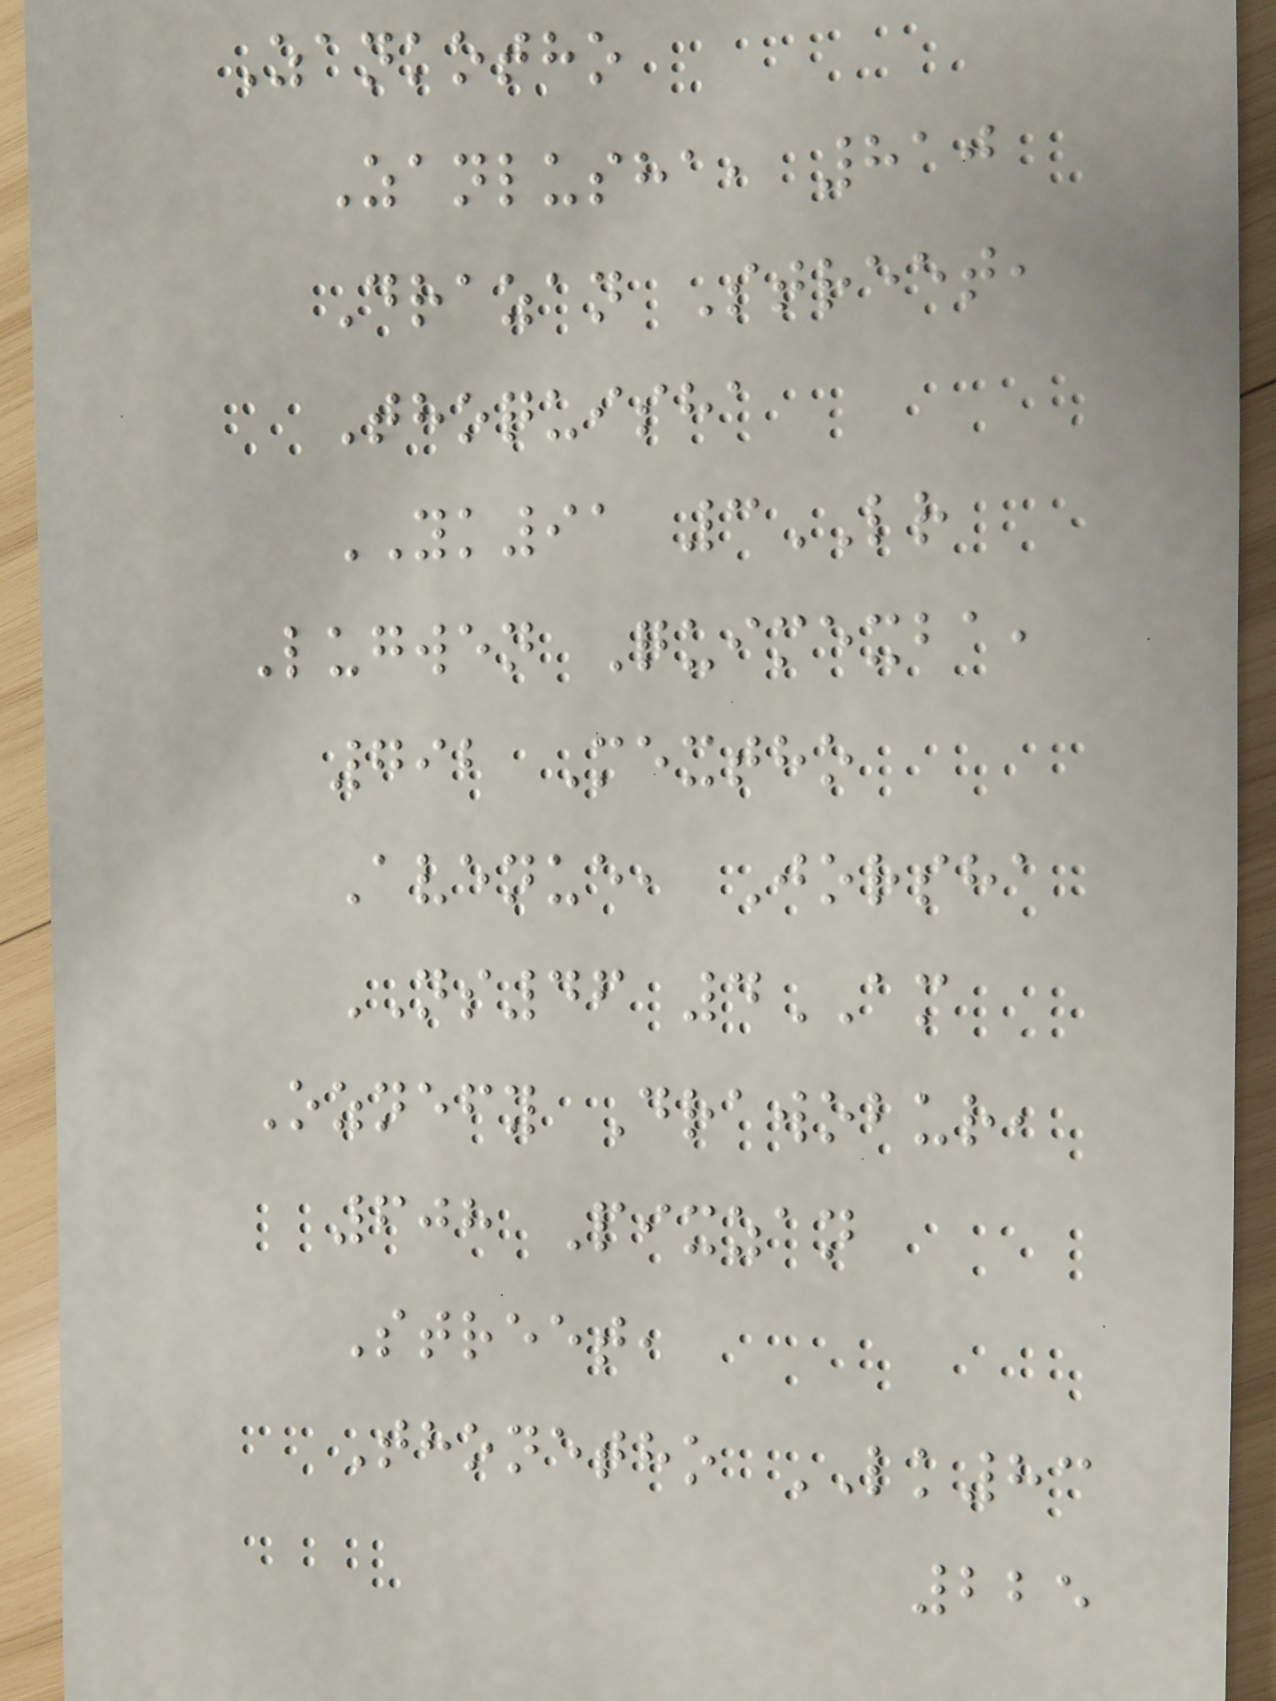Zankotho
Zanlusha, 810
Drazan Street,
Thoquisha
YK91 3LR
Lugwen Quimexba,
792 Mextho
Avenue, Jorsha
NS46 4AM
Oznefy Drawobur,
608 Pixzan
Street,
Thonetho LK83
225
